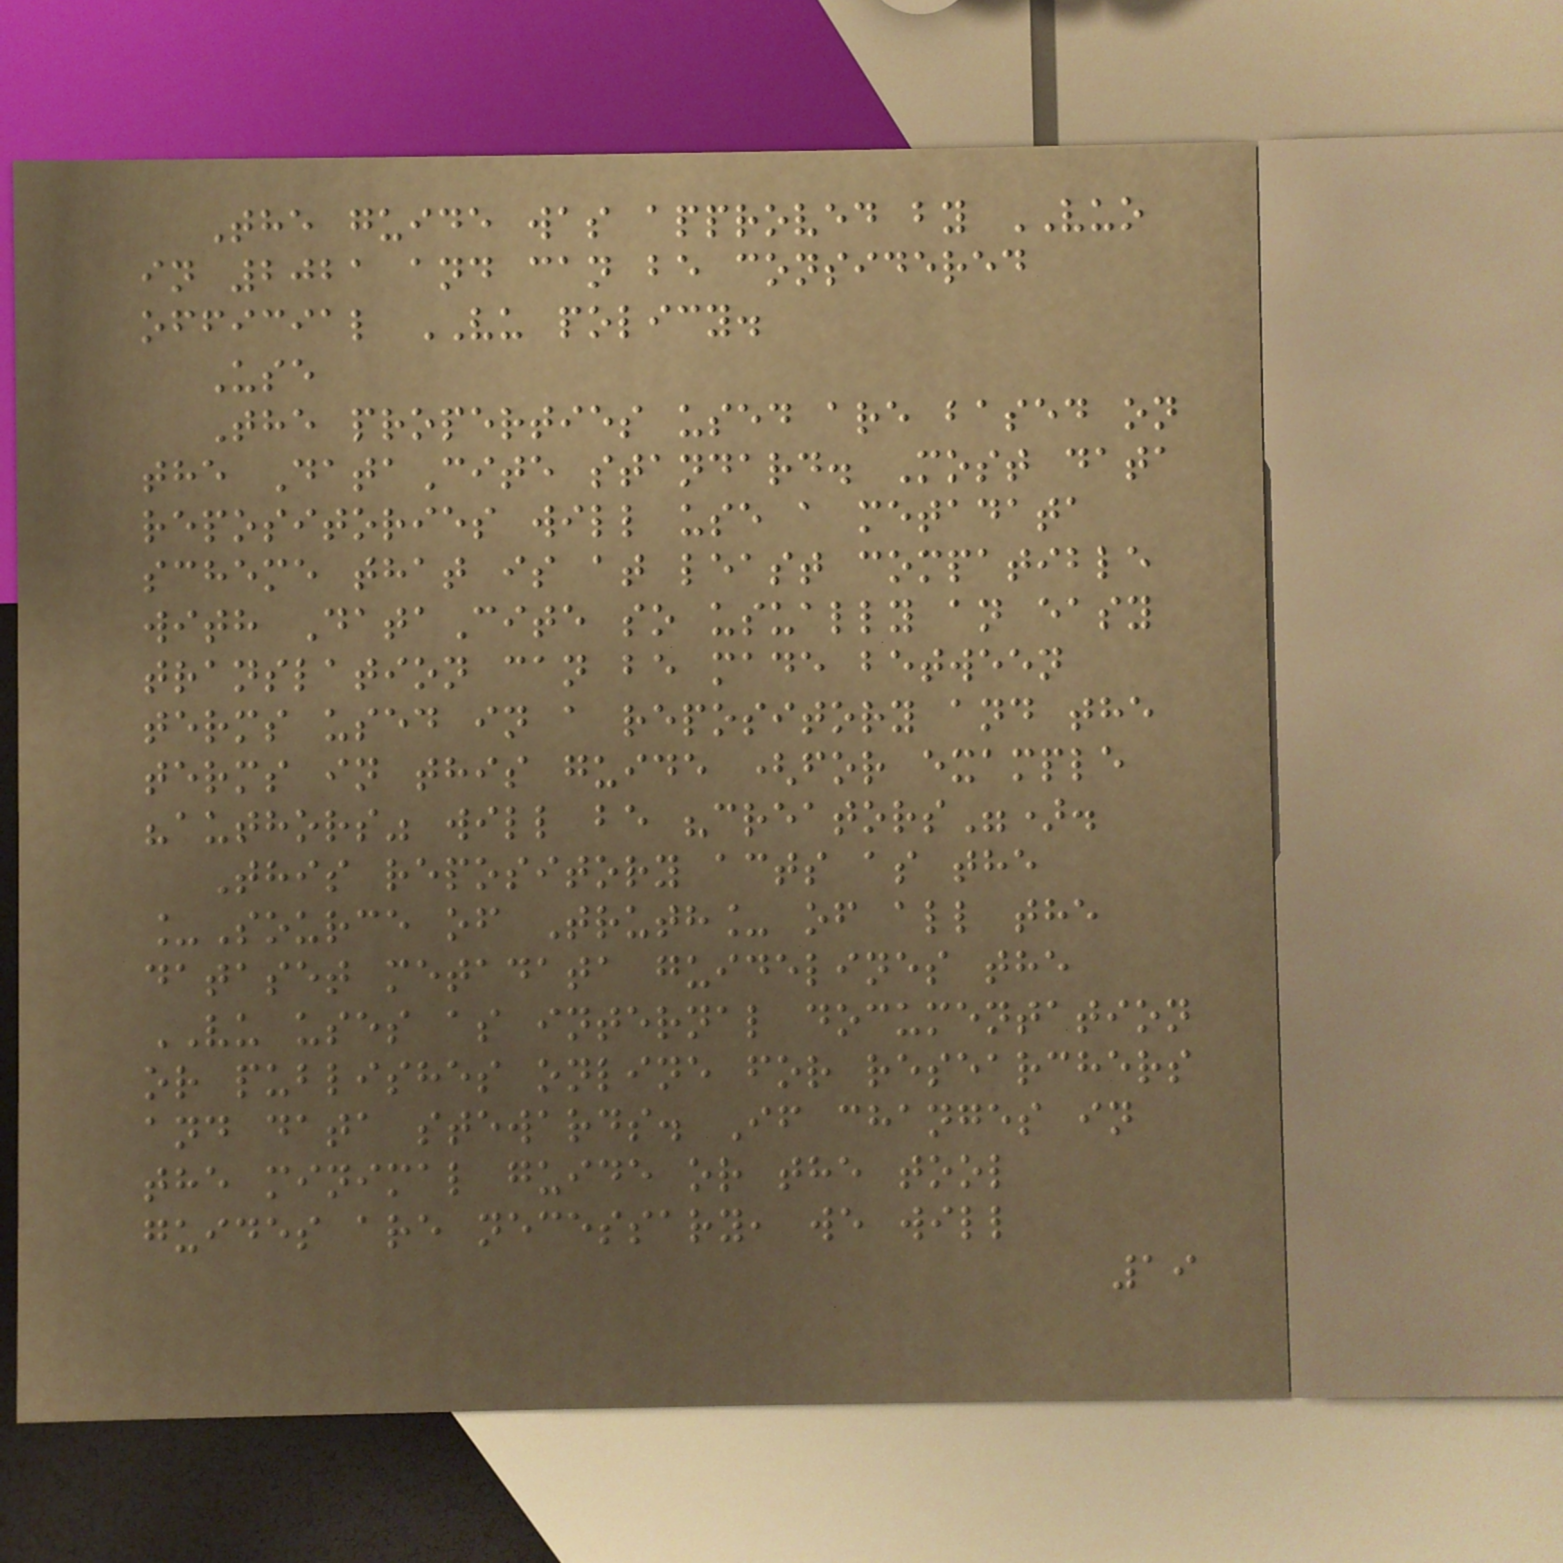The guide was approved by VUO
in 2021 and can be considered
official VU policy.
Use
The properties used are based on
the DataCite standard. Most data
repositories will use a metadata
scheme that is at least compatible
with DataCite so usually an easy
translation can be made between
terms used in a repository and the
terms in this guide (for example
"authors" will be "creators").
This repository acts as the
_Source of Truth_ of all the
dataset metadata guidelines the
VU uses as internal documentation
or publishes online for researchers
and data stewards. If changes in
the minimal guide or the tool
guides are necessary, we will
19
